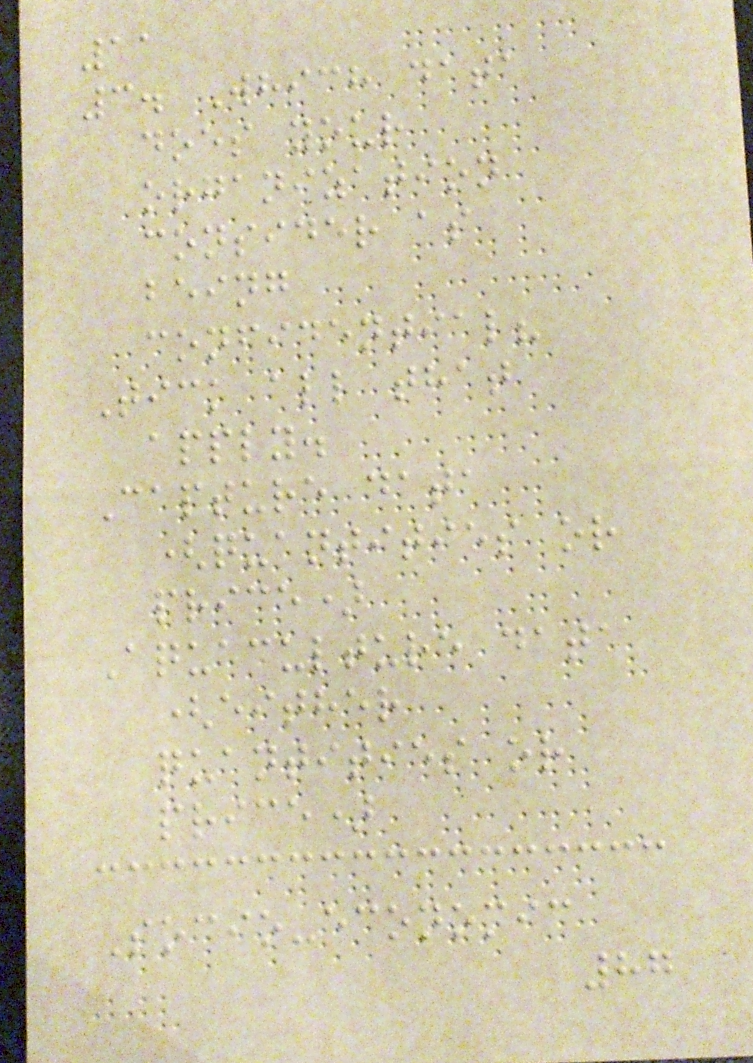11
3. Which data
does your
organization
consider as
being
confidential?
Tick all that
apply.
Capture data
(quantities or
price)
Aquaculture data
(either
quantities or
price)
Socio-economic
87
